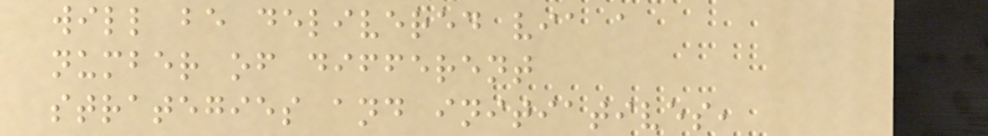will be delivered via a
number of different
strategies and initiatives,
